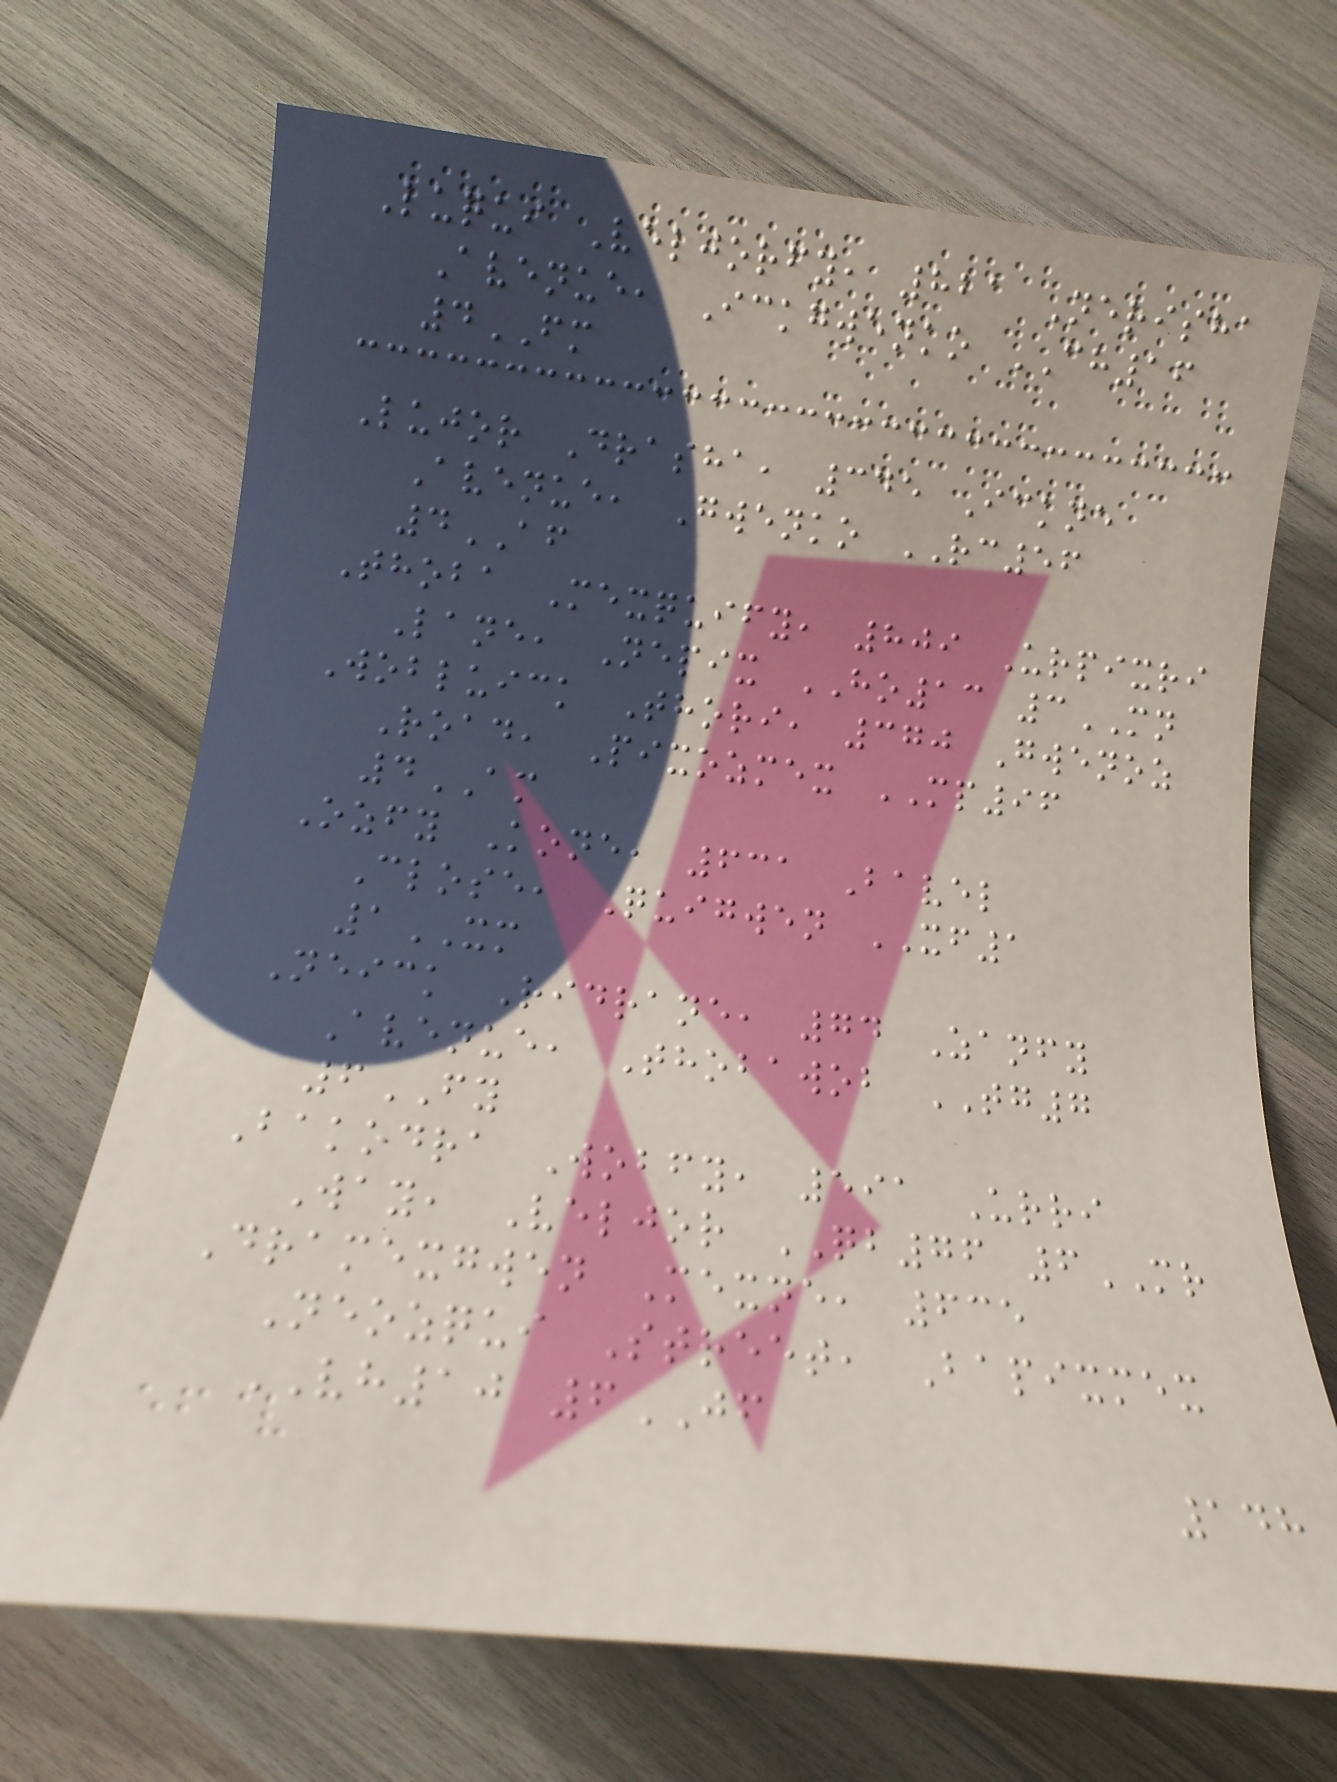Luqui Veljorfy, 821 Nerisha
Avenue, Ickgwenko CH16
4FM
Lujor Drasha, 345 Ickne
Avenue, Gwenko RC56
4AF
Thoba Mexquify, 809 Urpixri
Lane, Nepix HO13 3MN
Wobluick Thori, 370 Gwenoz
Road, Pixozmex MP96
4AM
Ozfy Kone, 631 Bavel
Close, Quigwen XF1
1XM
Neick Ridrane, 74 Zanfy
Avenue, Thobawob TG7
6FY
Bakodra Wobfy, 591 Urri
Way, Veljor QB76 6MR
Dramexgwen Mexne, 635
Neozqui Street, Bapixmex
VH10 6JF
148
